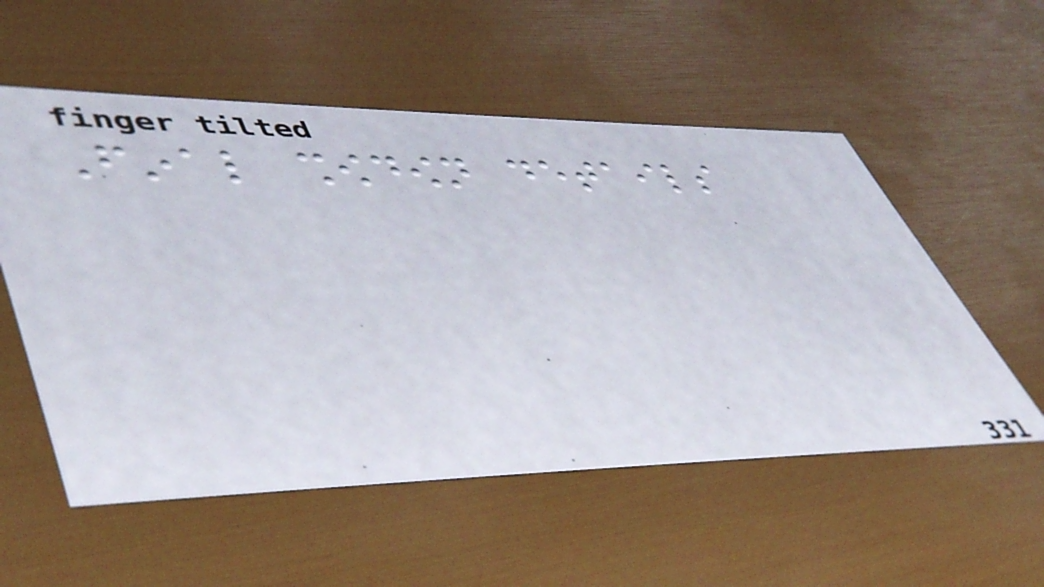Final showdown details
